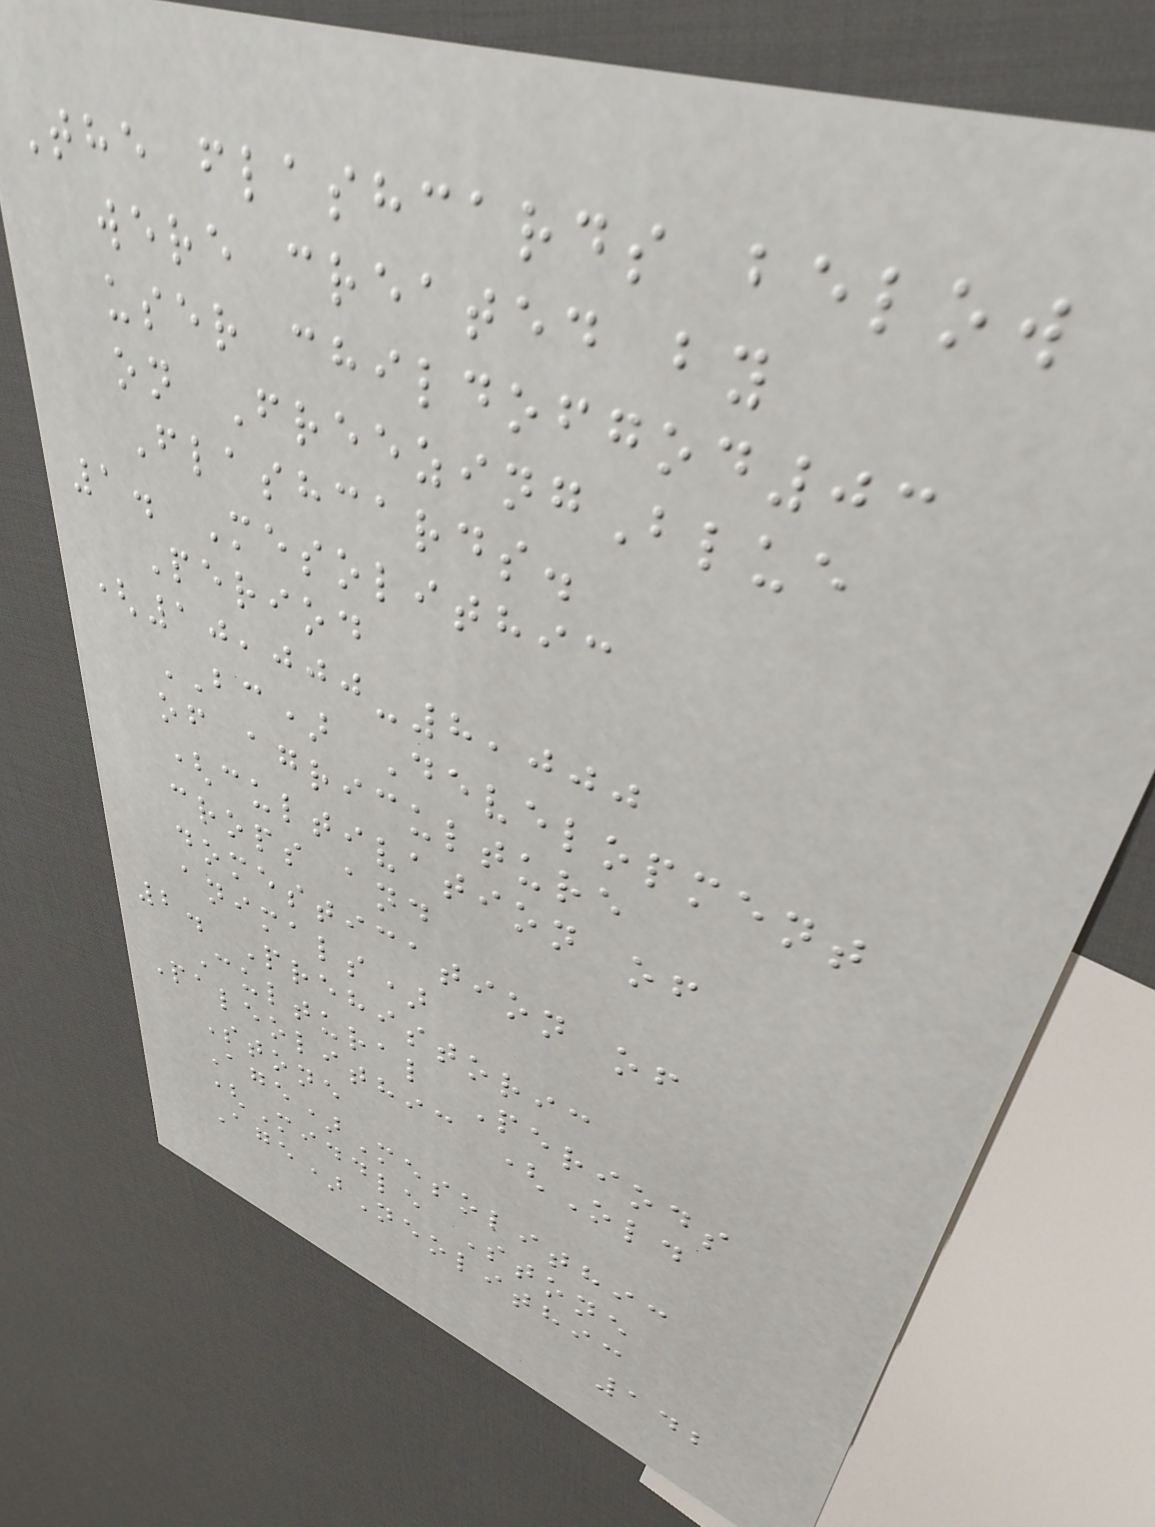The flashcards below
were created by
user childofgod03
on FreezingBlue
Flashcards.
1. Mesolithic
Period
(10,000-8,000
BC) Development
of agriculture
(cultivation of
crops and
domestication of
animals)
2. Prehistoric
Cultural Periods
Paleolithic (Old
Stone
Age)Mesolithic
(Middle Stone
Age)Neolithic
142
